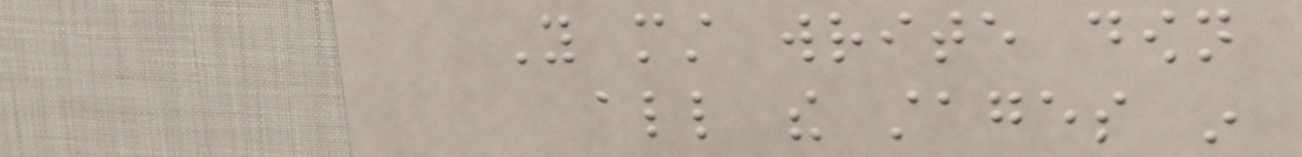You must write down
all the stages in
